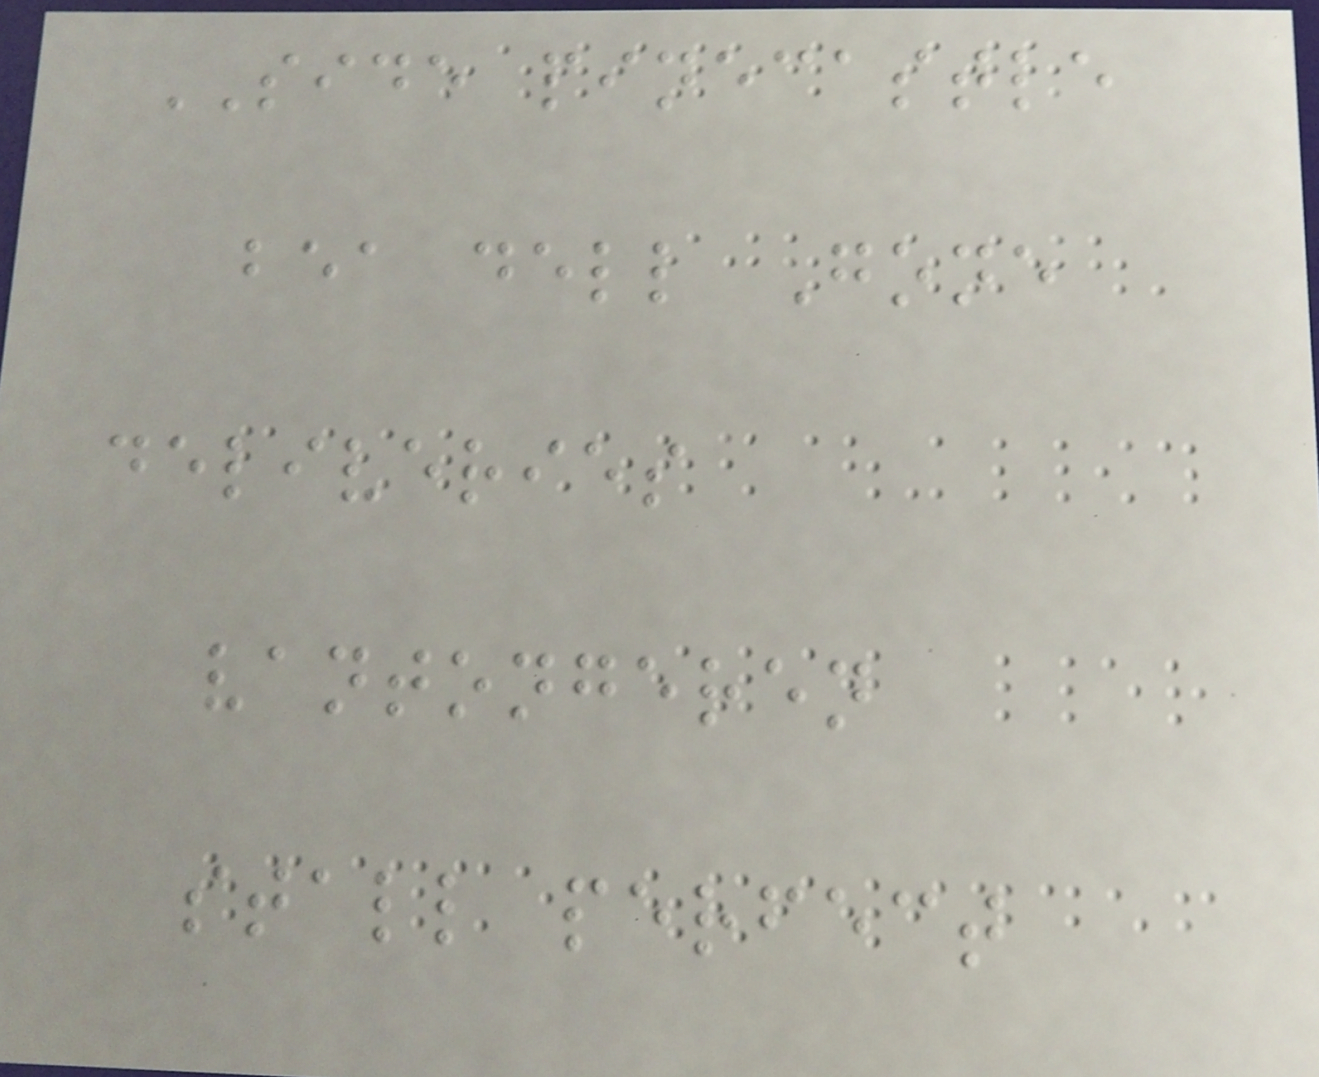SIDE pinecastle
bea dell Gone
deliveries
vantongeren
stall perfect
